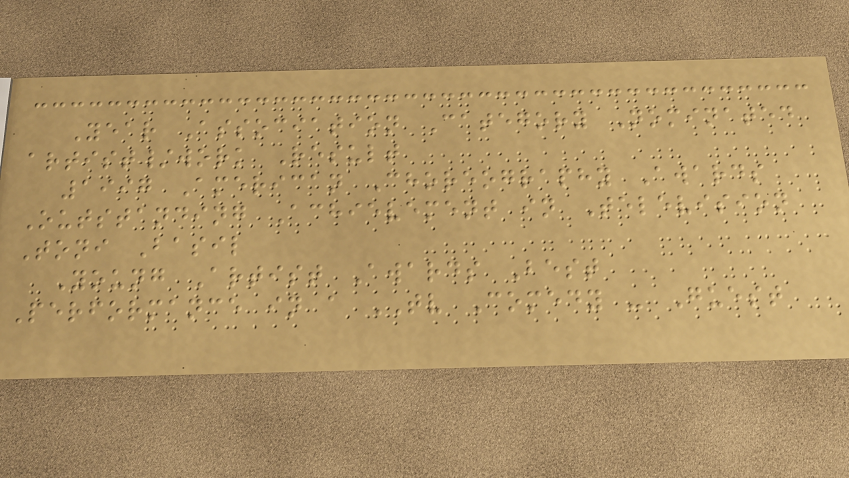Year Association Category Nominated
artist/work Result
1997 American Choreography Awards
Outstanding Achievement in Television
Toni Basil
Young Artist Awards Best
Performance in a TV Comedy - Guest
